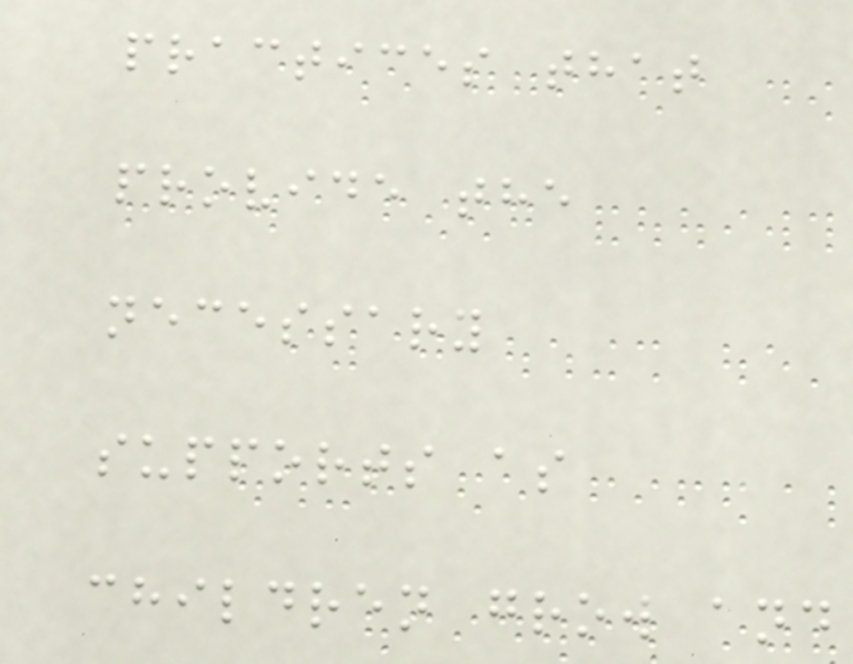practices that
provide the
necessary
supports as
children grow and
